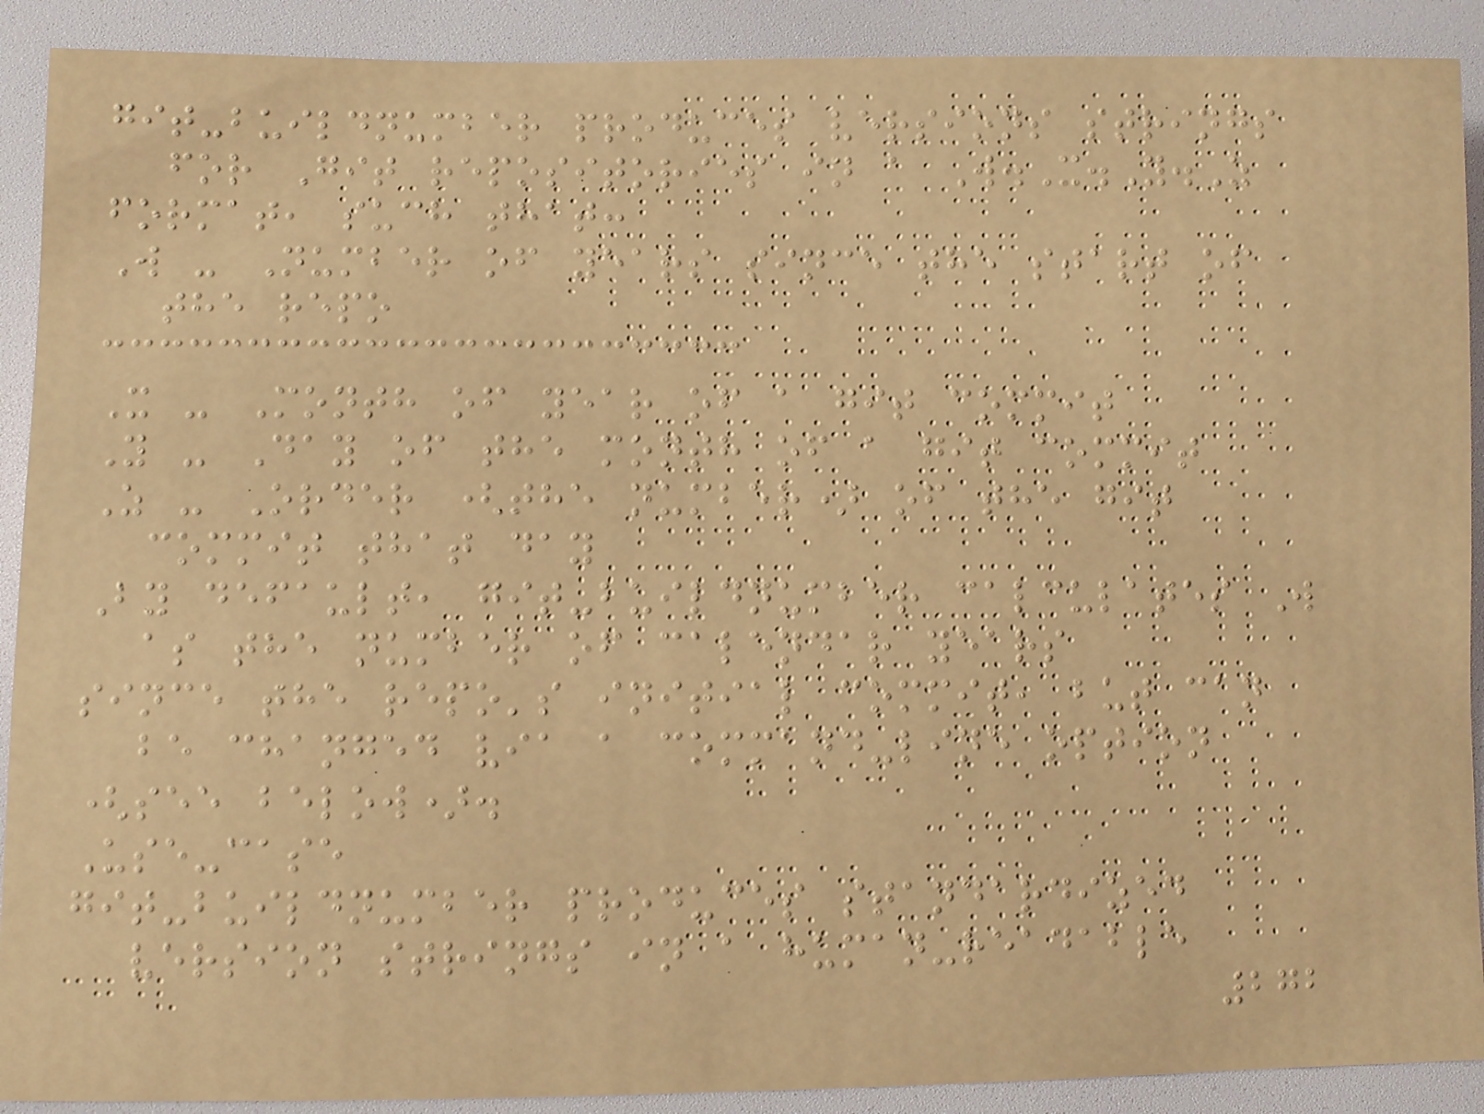git-buildnumber produces versions strings
for Git repositories in a W.X.Y.Z
format, such that:
W - Number of years since the start of
the repo
X - Month of year of a git commit
Y - Day of the month of a git commit
Z - Order (the number) of the git
commit that day
By default, git-buildnumber calculates W
as the number of calendar years
since the repo's initial commit, but can
be changed via a command-line option
(see below).
Use-case
git-buildnumber produces standardized
version strings in a human-readable
272
